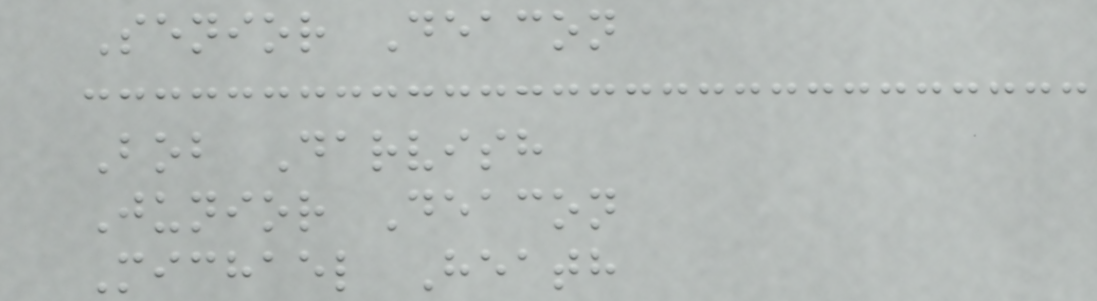Senior Deacon
Bob Darvish
Junior Deacon
Michael Heath
